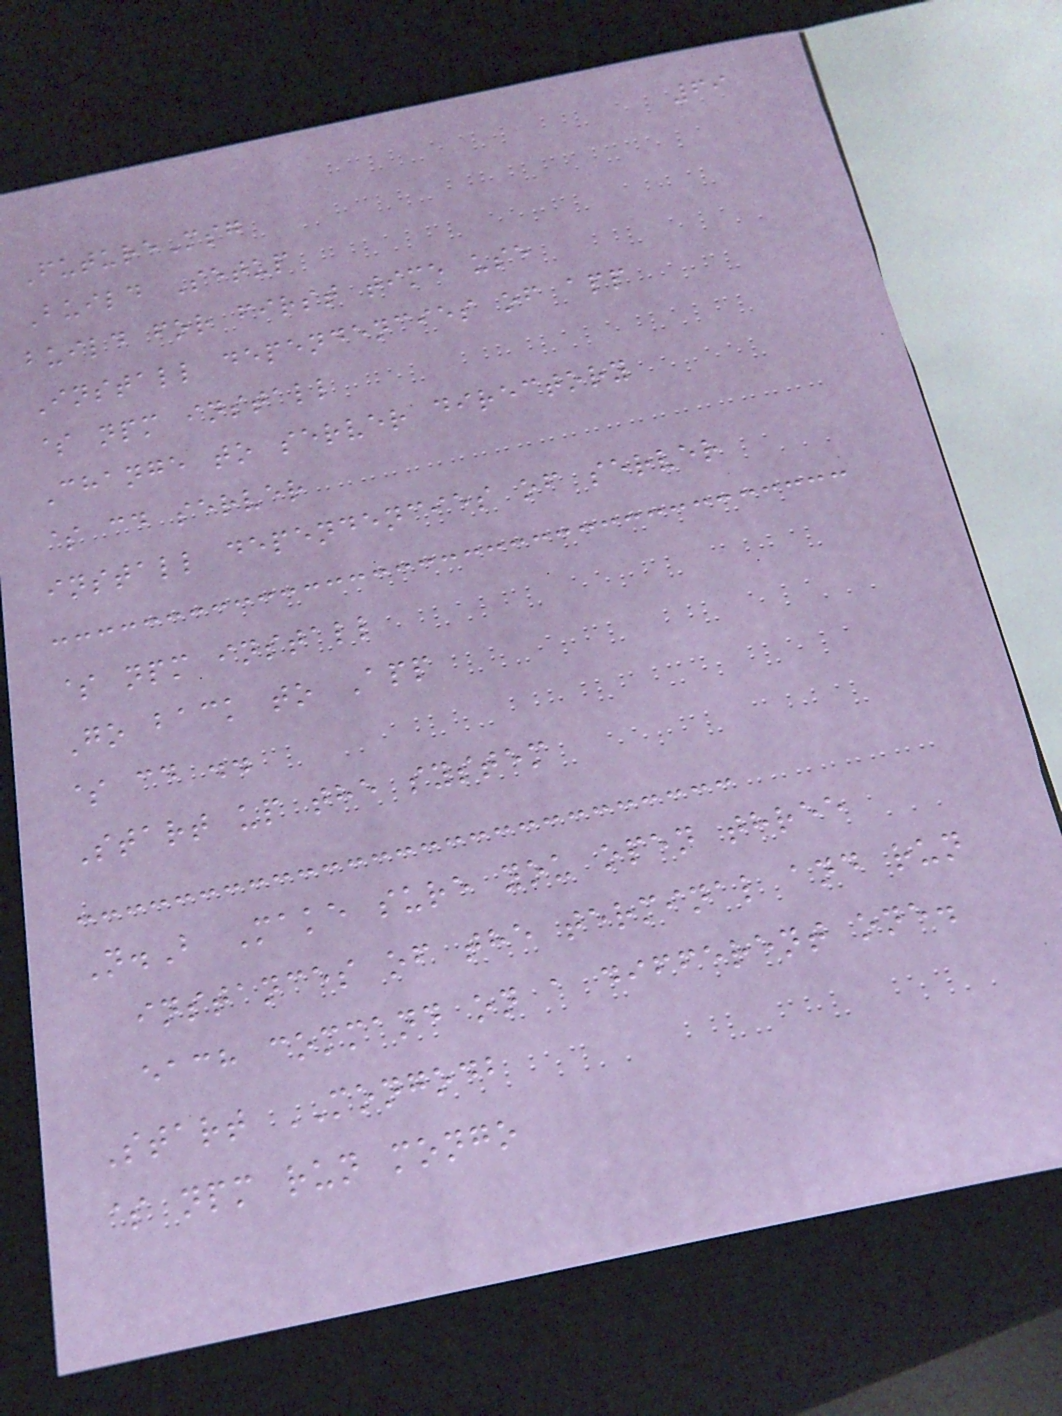69
FutureMsg
Build Setup
build for first time use
Install dependencies of app
$ npm install
Change to server directory
$ cd server
install dependencies of server
$ npm install
Go back to App
$ cd ..
Start up the system
N.B Make sure you open three
instances of the terminal and run
each command on a different one.
Start MONGODB
$ npm run mongo
